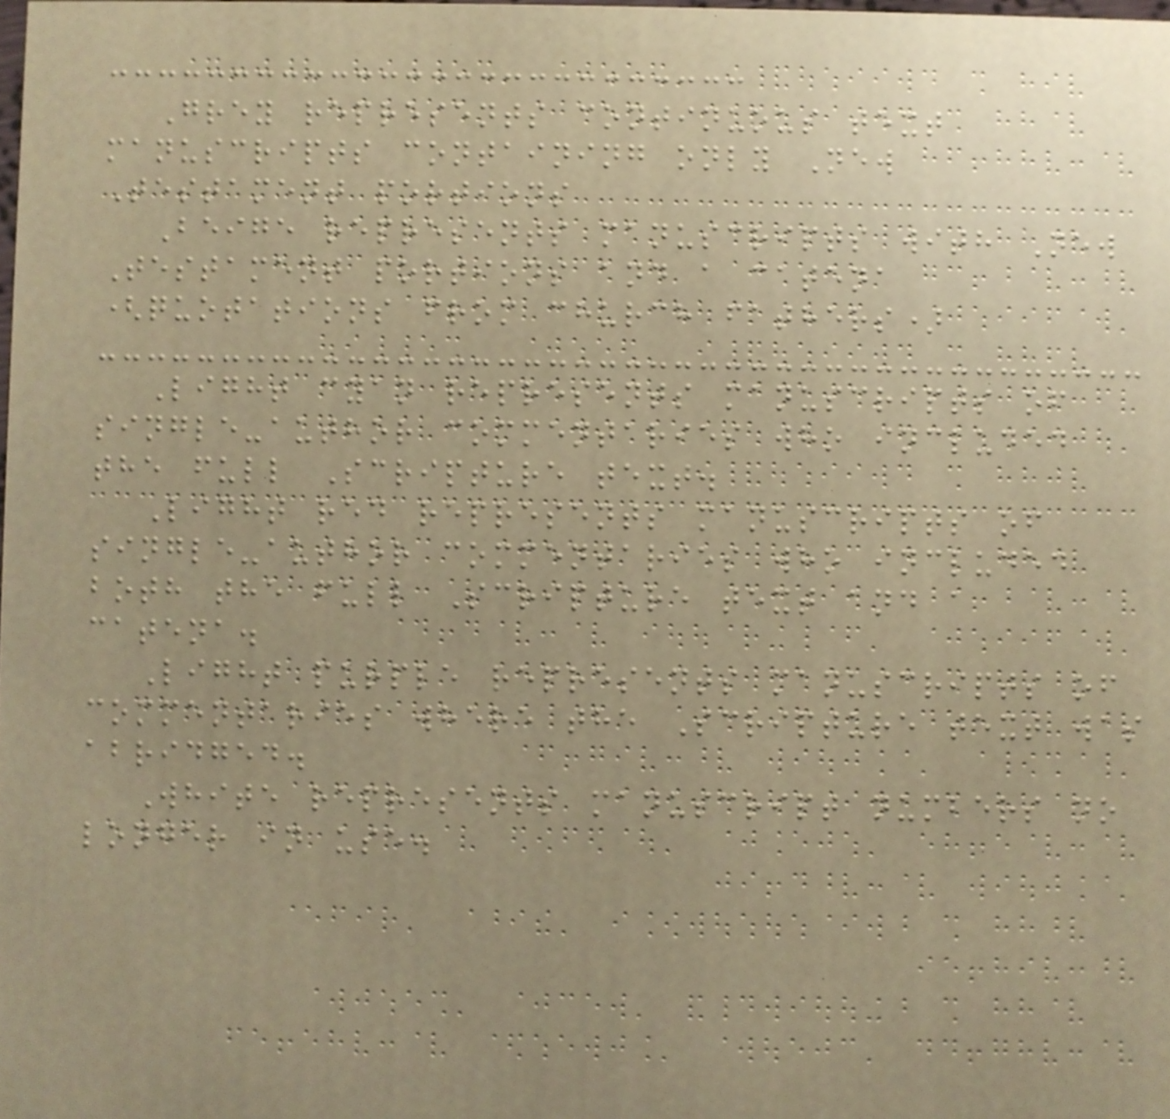Grey represents continuous text
manuscripts containing only New
Testament portions
Beige represents manuscripts with New
Testament portions and a catena
(quotations from church fathers)
Light cyan represents manuscripts of
single-author commentaries who included
the full Scripture text.
Light red represents manuscripts of
single-author commentaries who included
both the full Scripture text and a
catena.
Light purple represents manuscripts of
commentaries where the Scripture text was
abridged.
White represents manuscript numbers no
longer in use.
